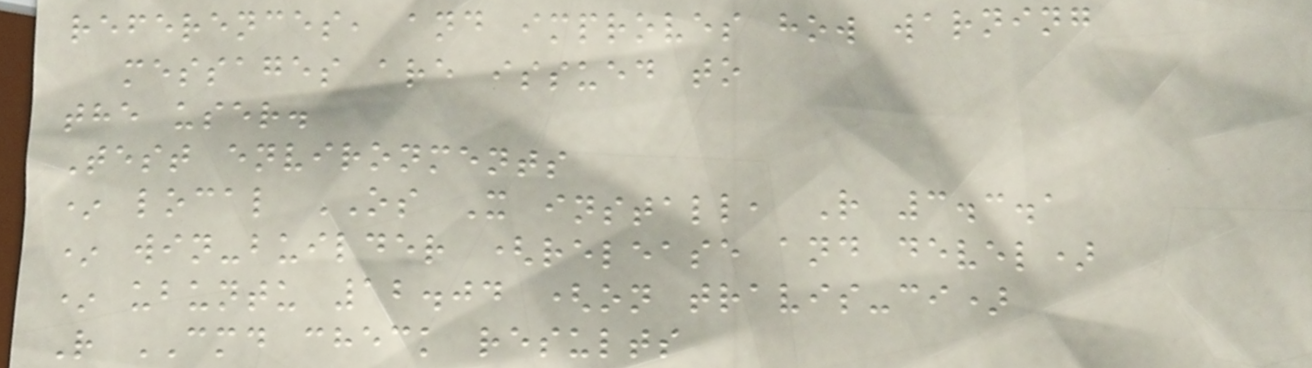references, and improves how warning
messages are issued to
the user.
Test environments
* local OS X install, R 3.3.1
* win-builder (release and devel)
* ubuntu 12.04 (on travis-ci)
R CMD check results
